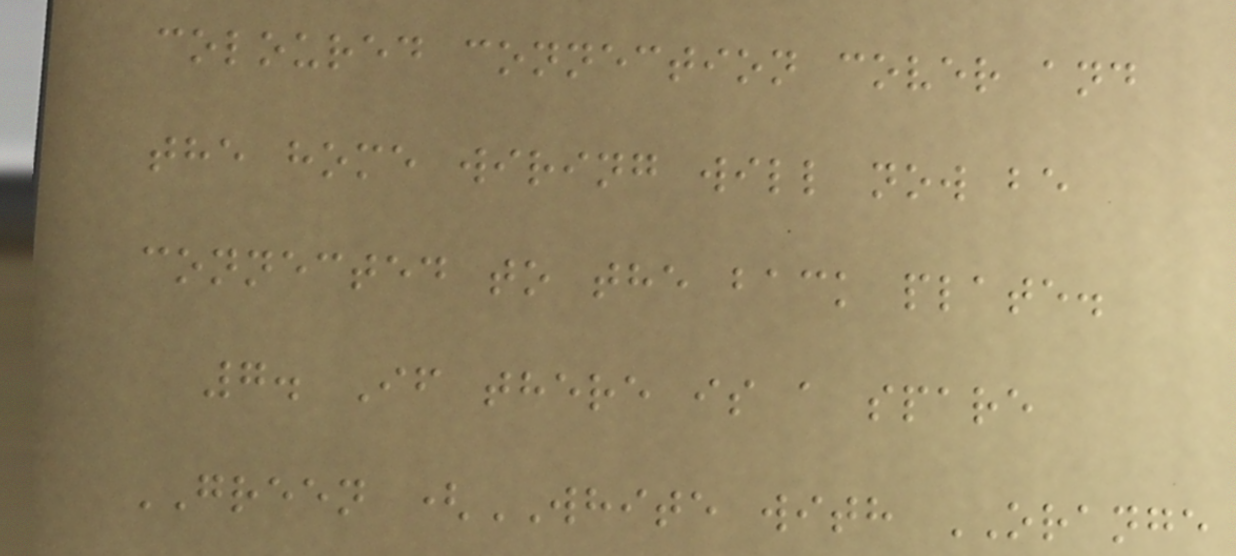coloured connection cover and
the home wiring will now be
connected to the back plate.
7. If there is a spare
GREEN (WHITE with ORANGE
